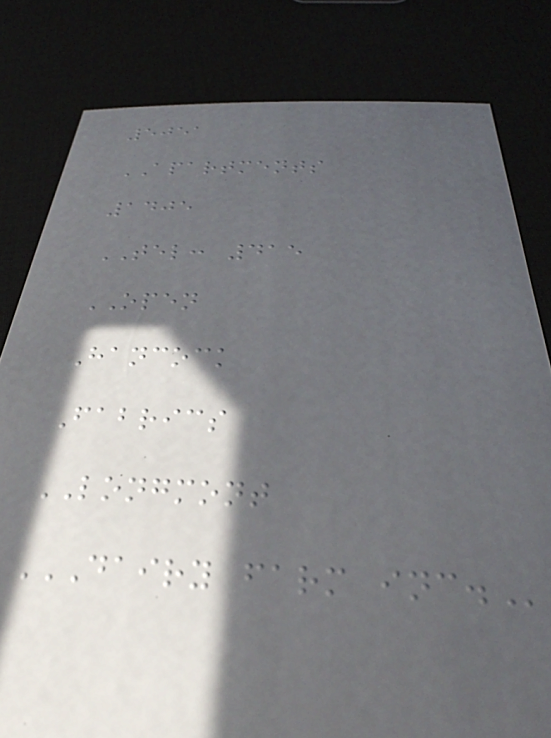5051
APARTMENTS
1405
TEL: 415
OPEN
Hancock
Fabrics
LONGMONT
DAIRY FARM INC.
